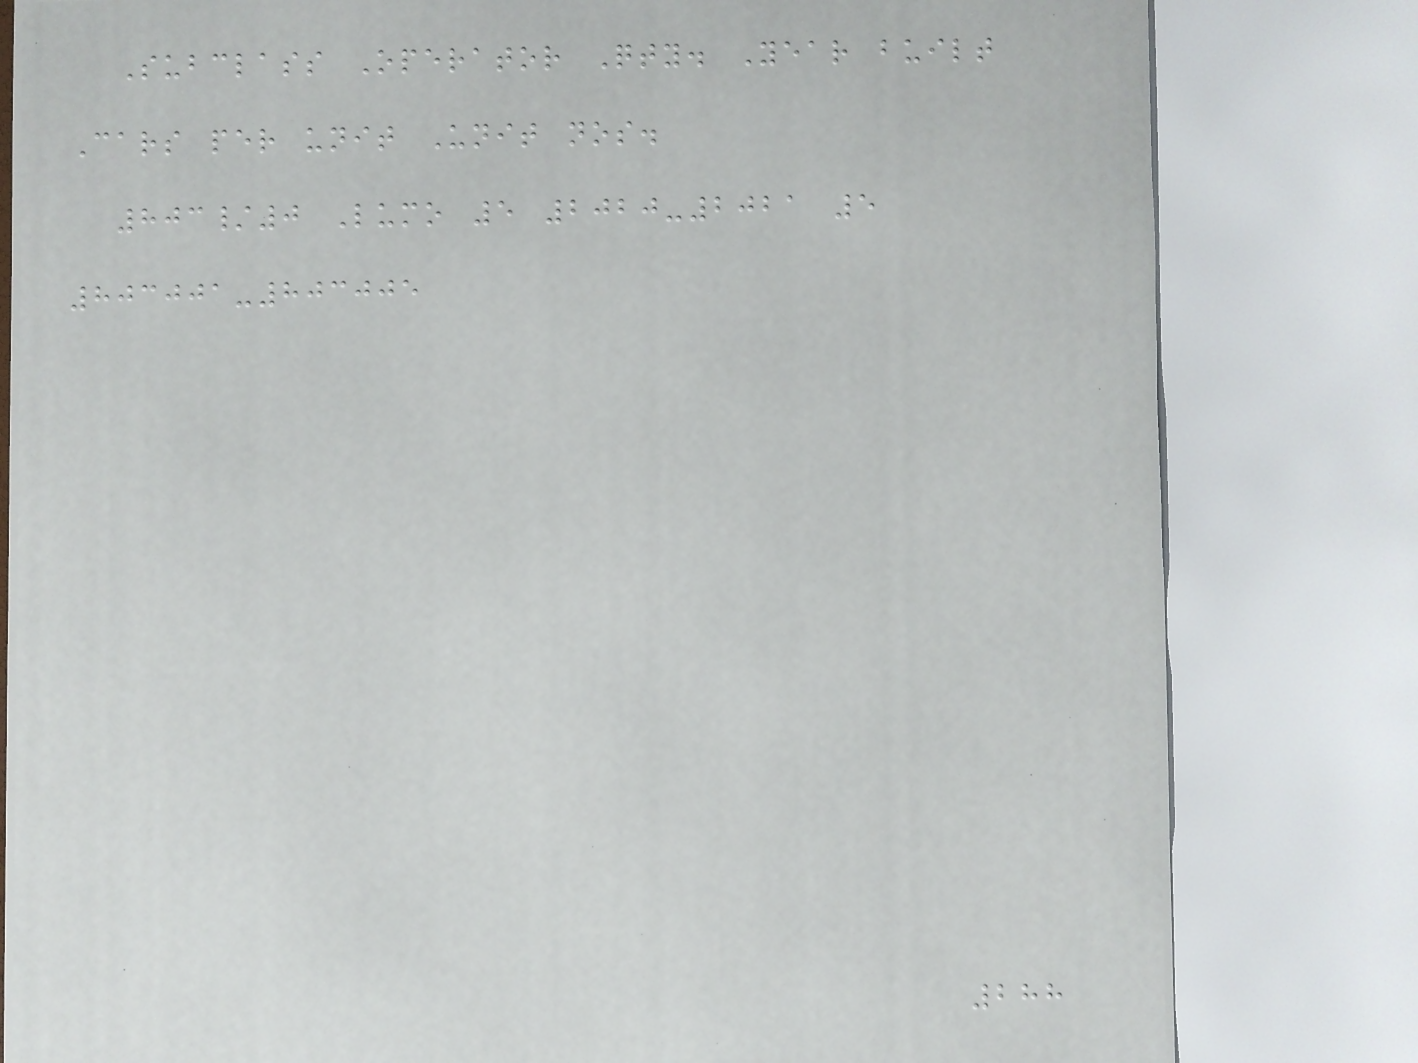Subclass Operator Qty. Year built
Cars per unit Unit nos.
803/0 Lumo 5 2020-2021 5
803001-803005
288
